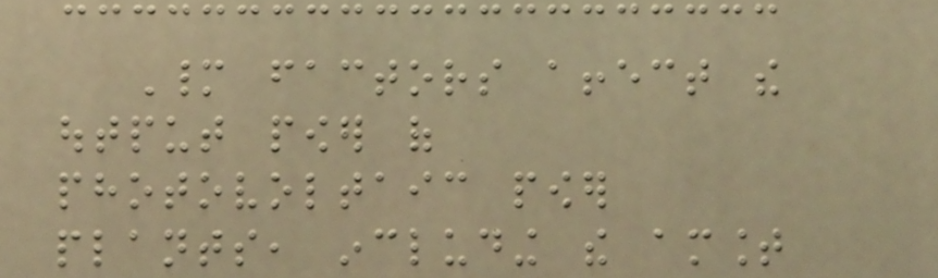Many factors affect the
output power of
photovoltaic power
plants, including the amount
